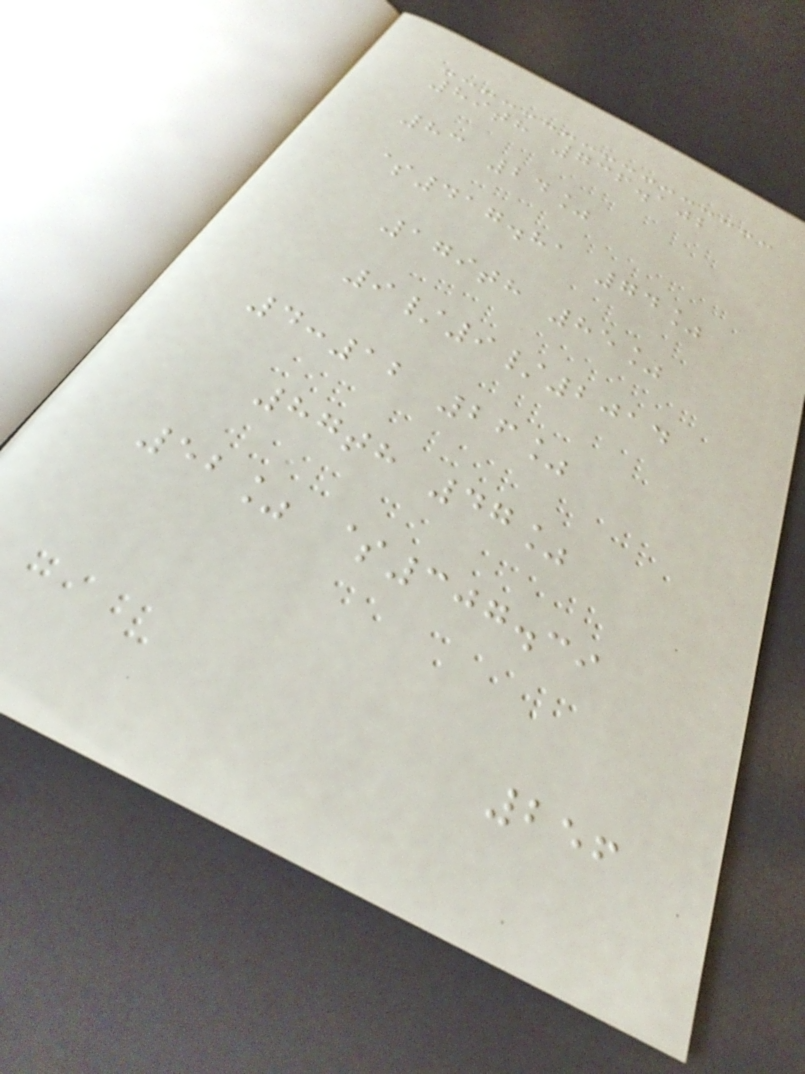89th 736.102
83 24%
$417.81 74%
179th 85%
9/9/2014
4:12 26%
87th 47%
52% $307.39
256
